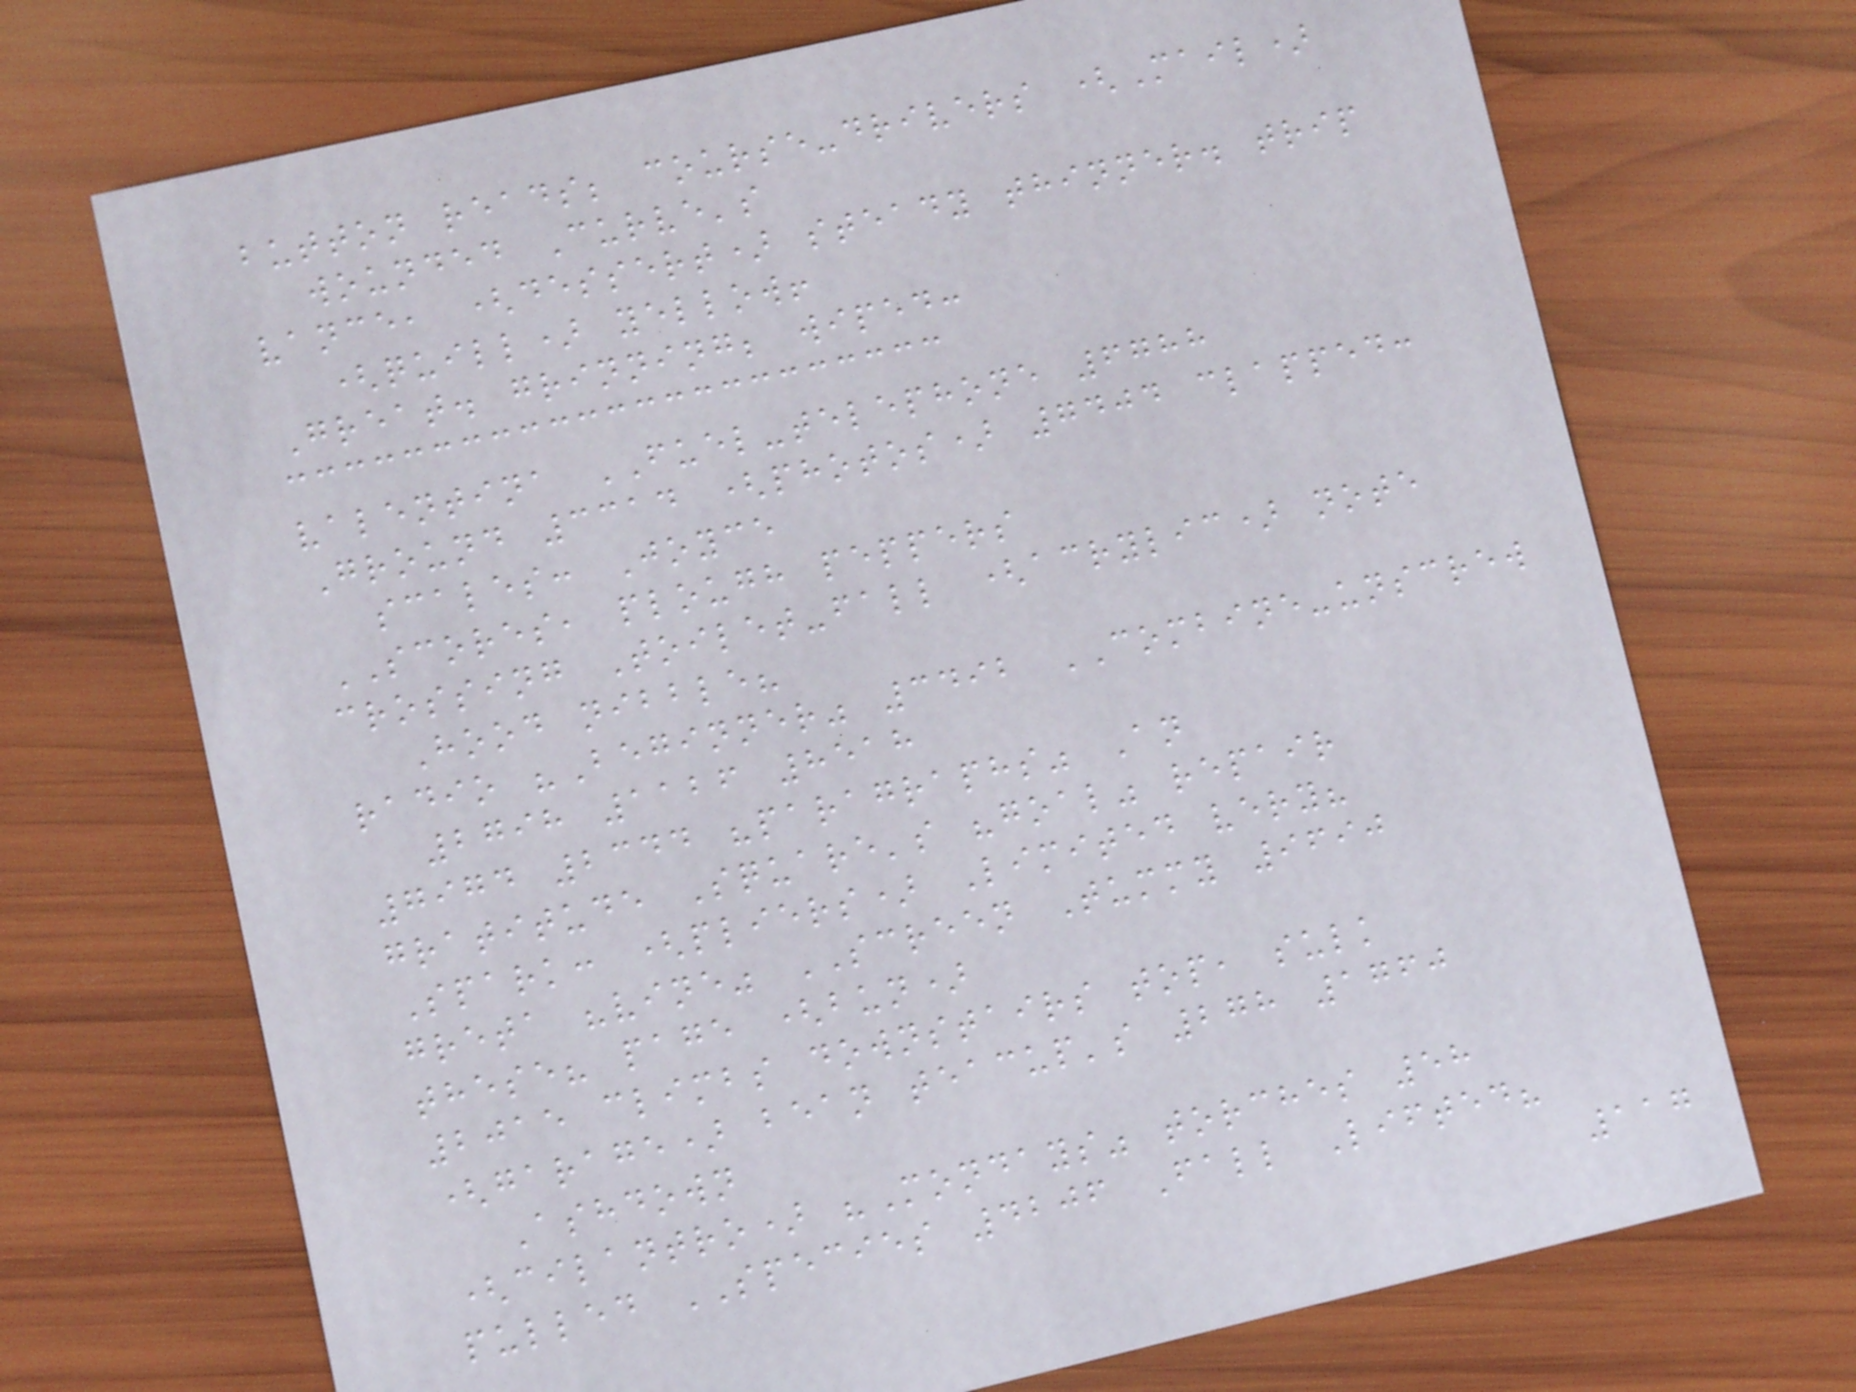button reads; course-drivers (Mail)
wounded Curve's
vance, (dessert) steady thinner. trip
(quill) yellow!
Great. grinning; wiped:
valentina FUEL-telephone 6788
Ground 3314 (photos) 7404 clapped:
scales: Joyce
SCORES, plough peppers
crossing Toilet-fall (acrylic) note
Hood nibble?
radio "Beginner" 3492 COMBINE-unscrew
2798 1126 8518
7974 2344 "paragraphs" An
gratitude Square's "goal" repair
Spark: (pliers) Limited very?
greta "vine" SCREEN Tummy 9690
these? page (bun)
2015 climbs downstairs top, sulk
(garage) bean teacup's 278 1760
Ashdown
(cilantro) "Mondays" torches 58
pulled SPECIES 4206 Fall Lifted?
117
